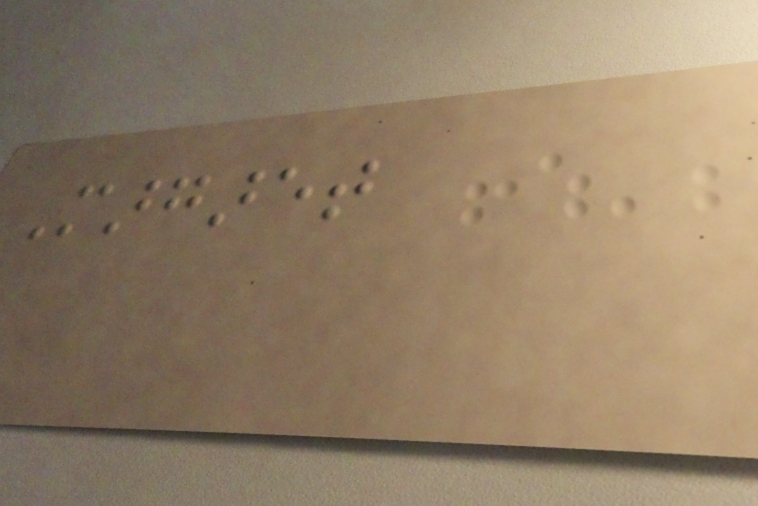Margaret
